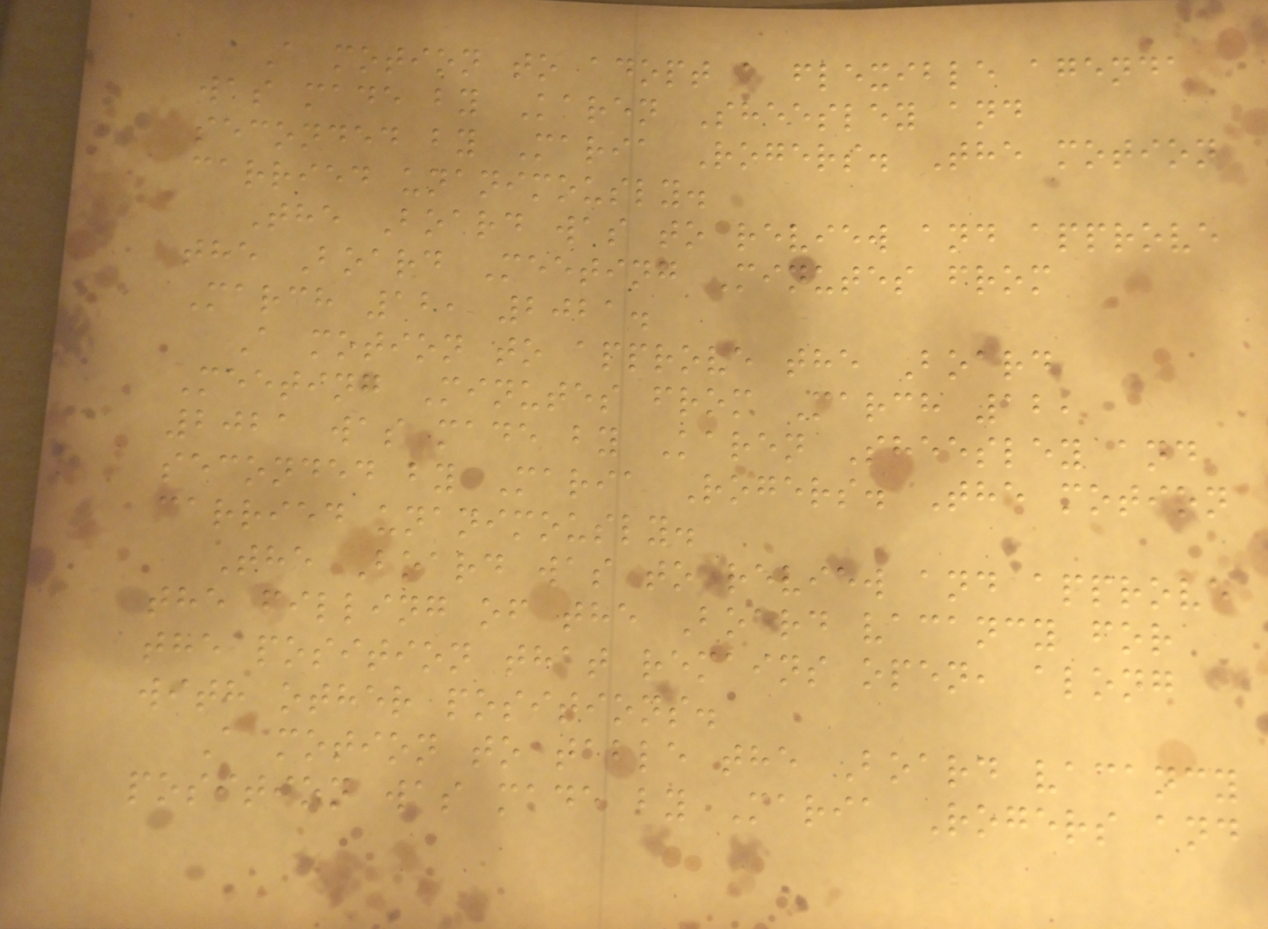A motion to adopt a flexible agenda
was made by Karen Sheesley and
seconded by Maria Rogers. The motion
carried unanimously.
The Board was to review and approve
the Board Meeting Minutes from
March 12, 2021.
A motion to approve the Board
Meeting Minutes from March 12,
2021 was made by Karen Sheesley and
seconded by Maria Rogers. The motion
carried unanimously.
The Board was to review and approve
the filling of the Board vacancy for
the position that remains open, along
with other positions.
A motion to table the Board vacancy
position was made by Maria Rogers and
